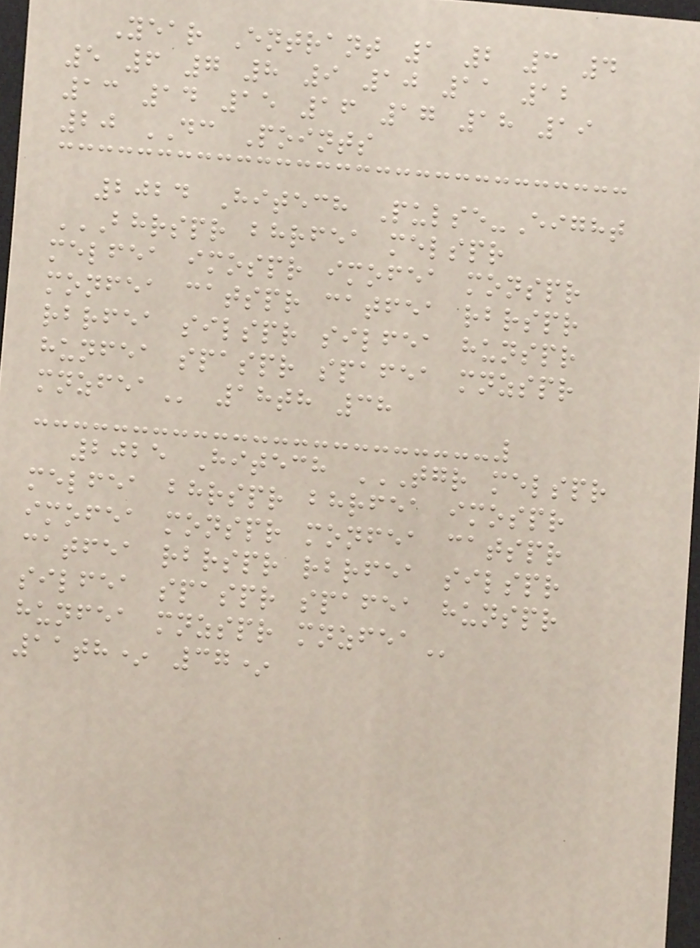Year Entrant 1 2 3 4
5 6 7 8 9 10 11 12
13 14 15 16 17 18 19
20 DC Points
2024 Hitech Pulse-Eight
BHRSPR BHRFEA MELSPR
MELFEA IMOSPR IMOFEA MONSPR
MONFEA CATSPR CATFEA RBRSPR
RBRFEA SILSPR SILFEA HUNSPR
HUNFEA SPASPR SPAFEA MNZSPR
MNZFEA 18th 38
2025 Hitech TGR MELSPR
MELFEA BHRSPR BHRFEA IMOSPR
IMOFEA MONSPR MONFEA CATSPR
CATFEA RBRSPR RBRFEA SILSPR
SILFEA SPASPR SPAFEA HUNSPR
HUNFEA MNZSPR MNZFEA
11th* 37*
